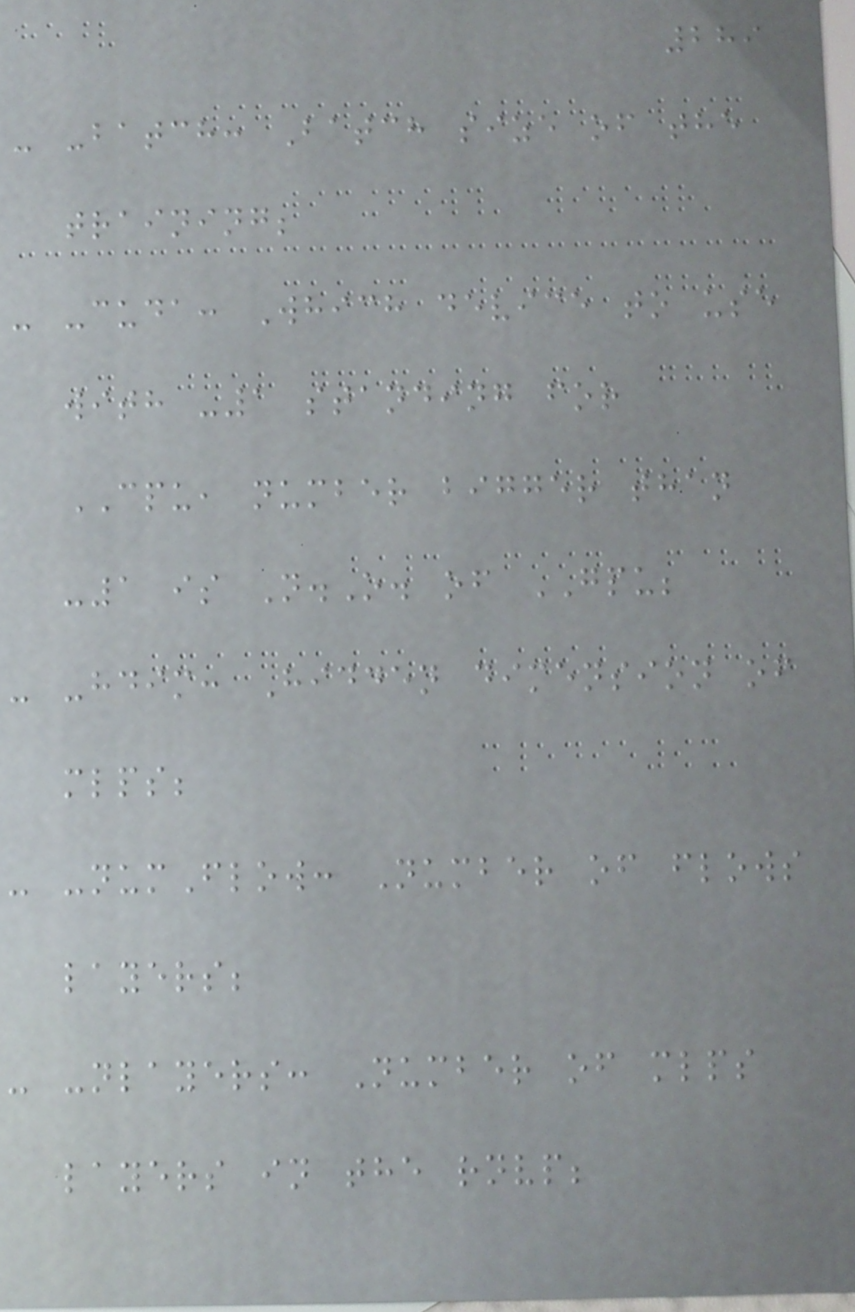289
- -batch: Batch size of the
training;
- -cuda: Which device to use
with -1 standing for
CPU, number bigger than
-1 is N.O. of GPU;
- -hdim: Hidden dimension of
mlps;
- -numFlow: Number of flows
layers;
- -nlayers: Number of mlps
layers in the rnvp;
